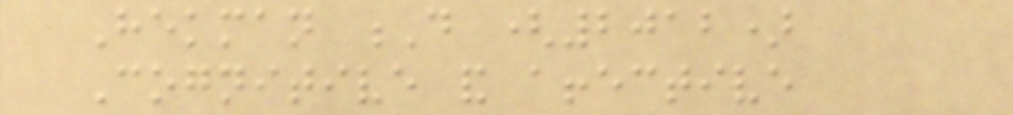Hekman D (2012)
Cognitive and affective
